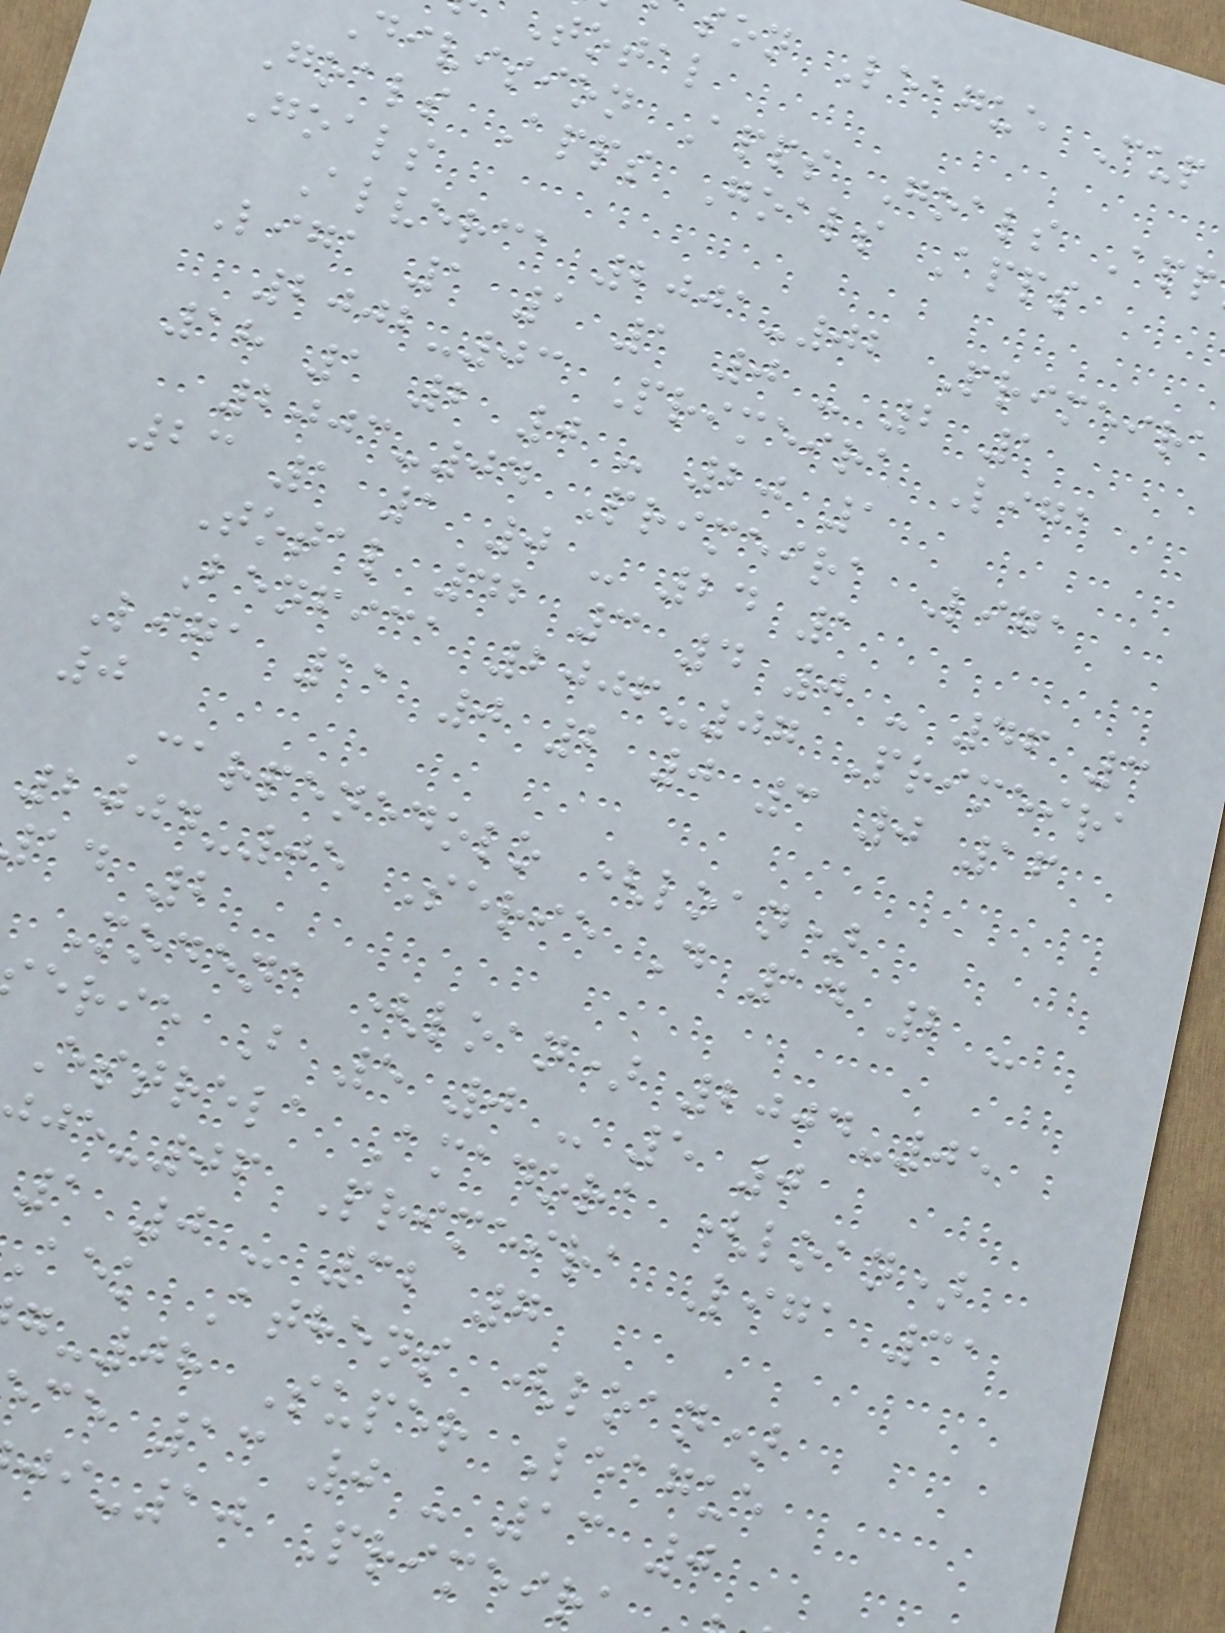son League Cup
total
division Apps Goals App
Goals Apps Goals Apps
Goals
Alverca 2001-02 Primeira
Liga 1 1 1 0 - 2 1
2002-03 Primeira Liga
18 1 2 0 - 20 1
2003-04 Primeira Liga
23 1 1 0 - 24 1
Total 42 3 4 0 - 46 3
Benfica 2006-07 Primeira
Liga 11 0 2 0 3 0 16
0
Carpenedolo (loan)
2004-05 Serie D 14 2 -
ad 2
Modena (loan) 2004-05
erie B 5 0 - 5 0
Estrela Amadora (loan)
-06 Primeira Liga 31
1 0 - 32 7
aek Athens (loan)
-08 Super League
ce 13 0 - 13 0
-10 Primeir
